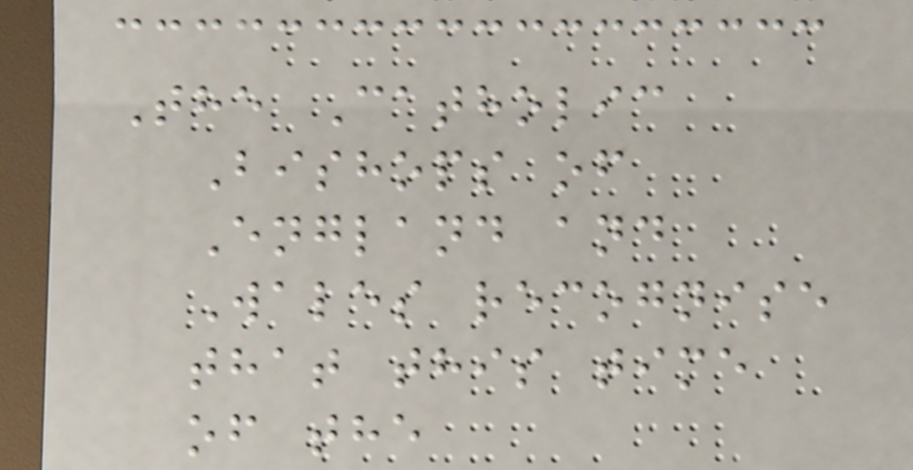The Catholic
Bishops of
England and
Wales recognise
that this time
of the
